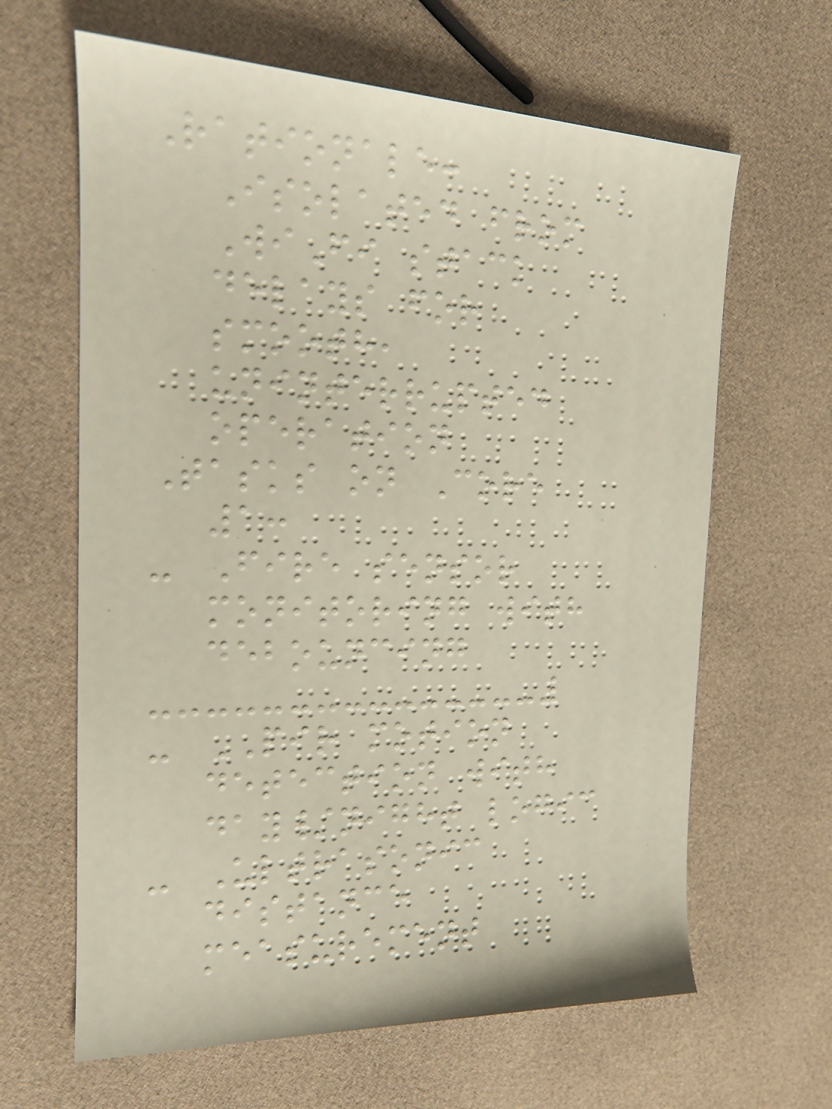Rationale:
Isolated from
WiFi stack
delays for
smooth,
uninterrupted
operation
Tasks on Core
1:
- Fire sensor
monitoring with
debouncing
- PIR motion
detection with
day/night logic
- Ultrasonic
distance
measurement
